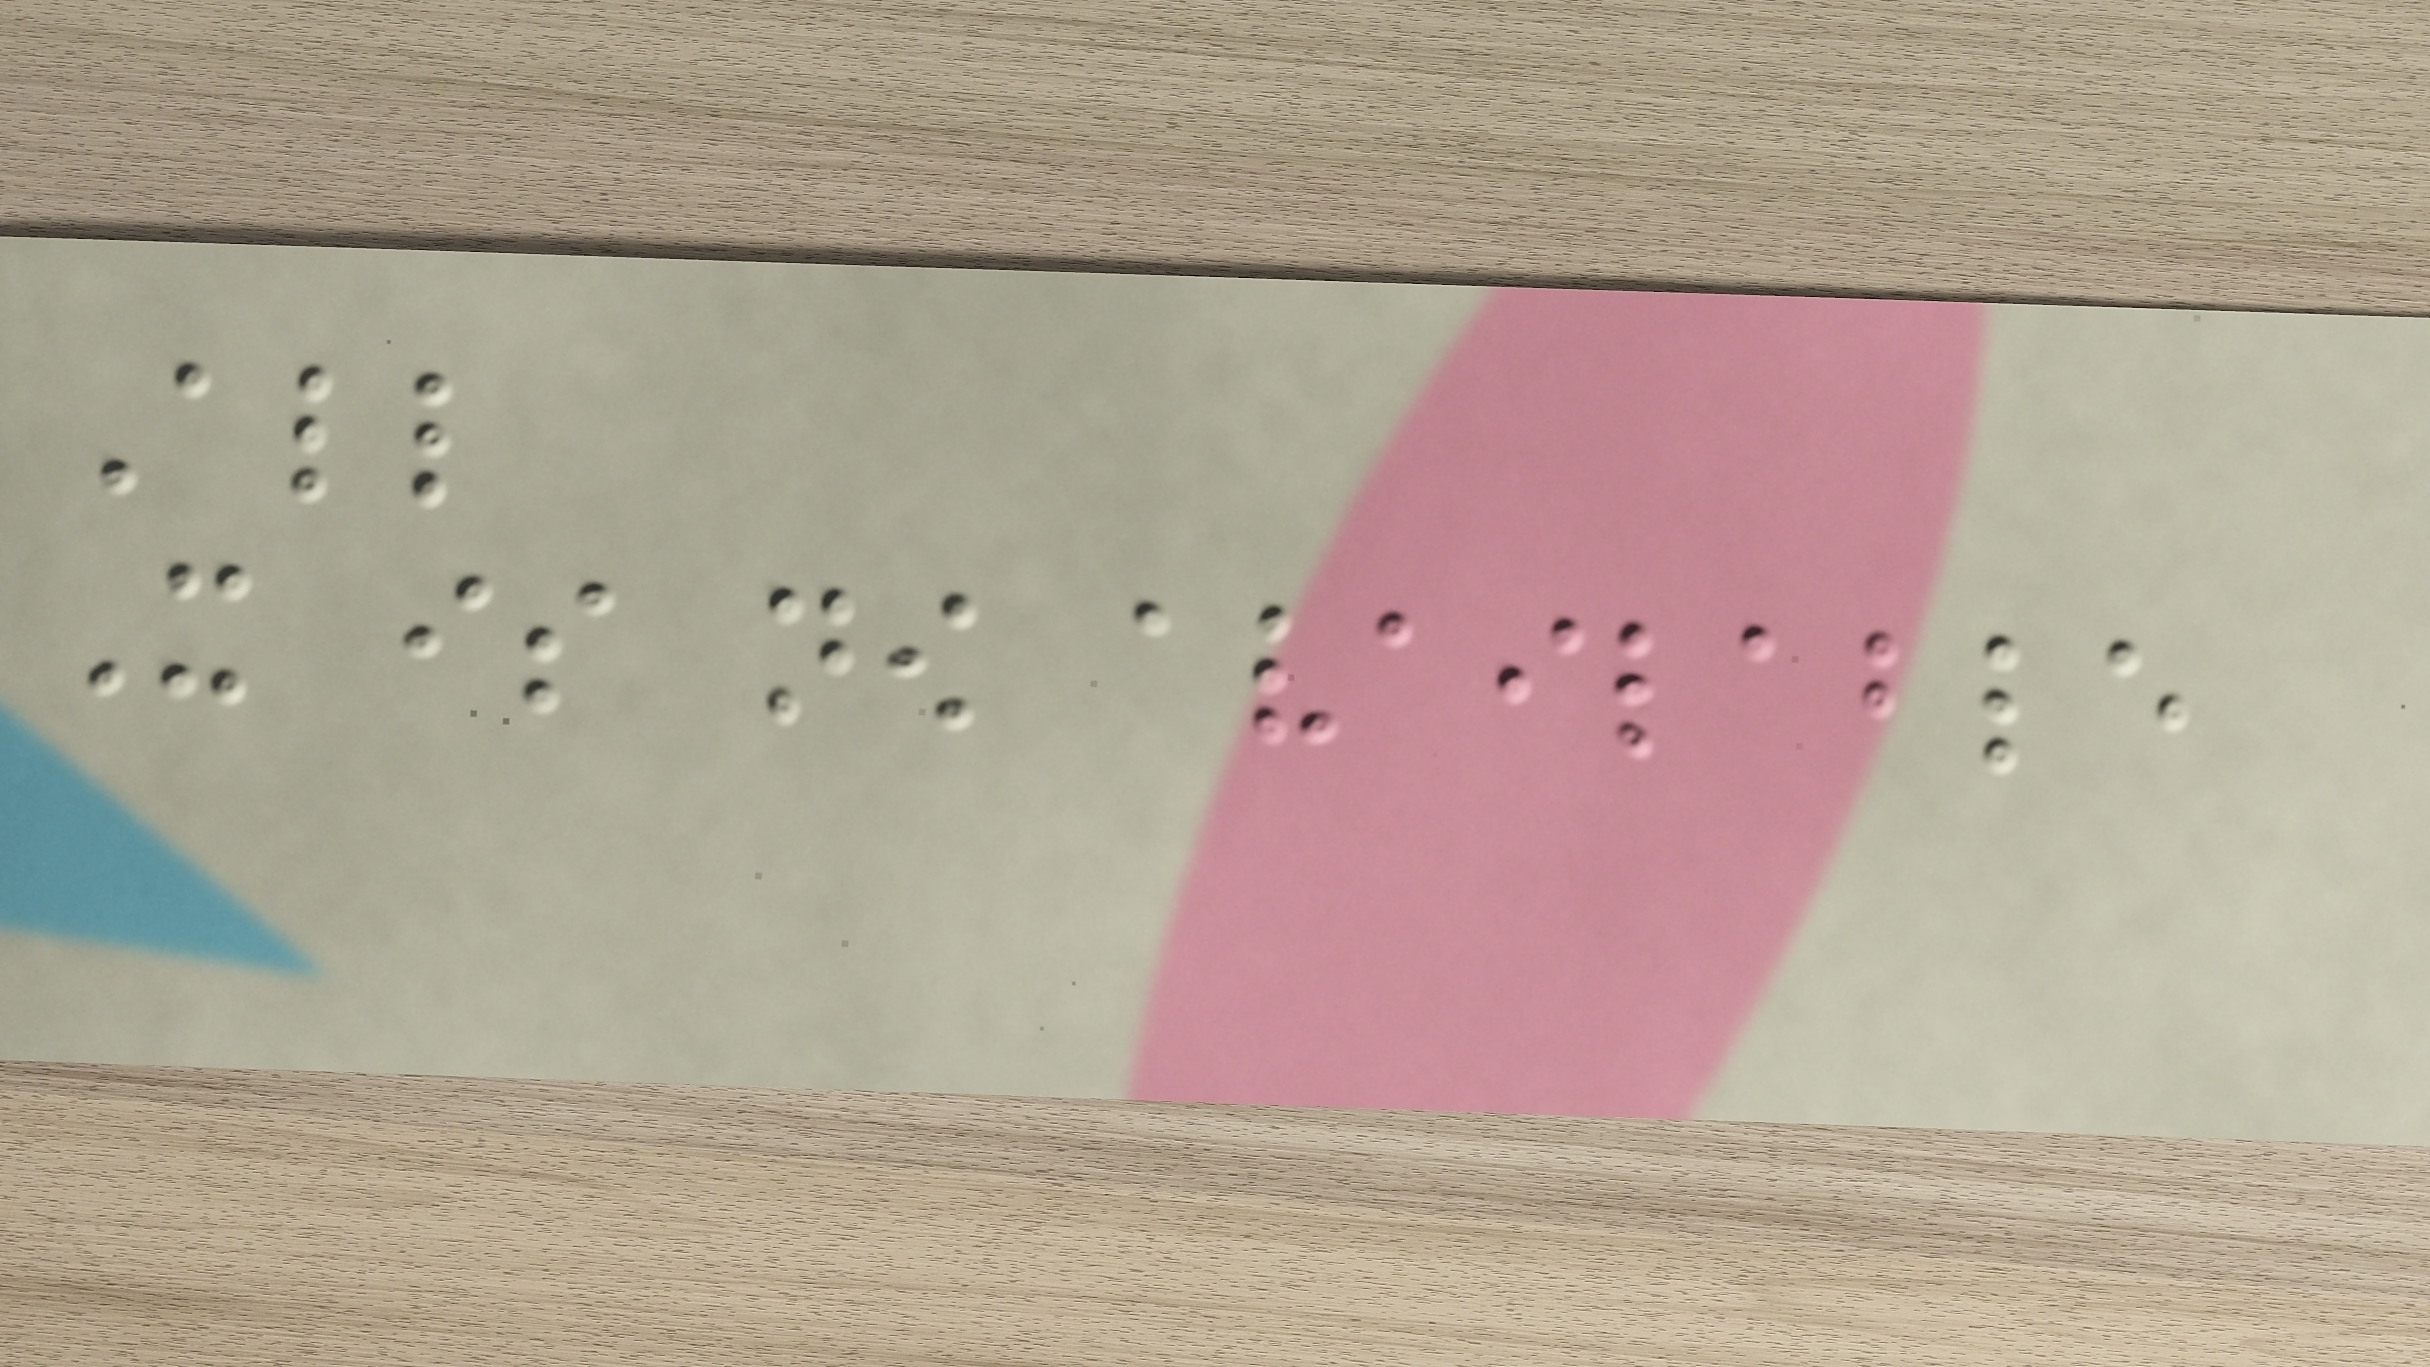All
It is now available
